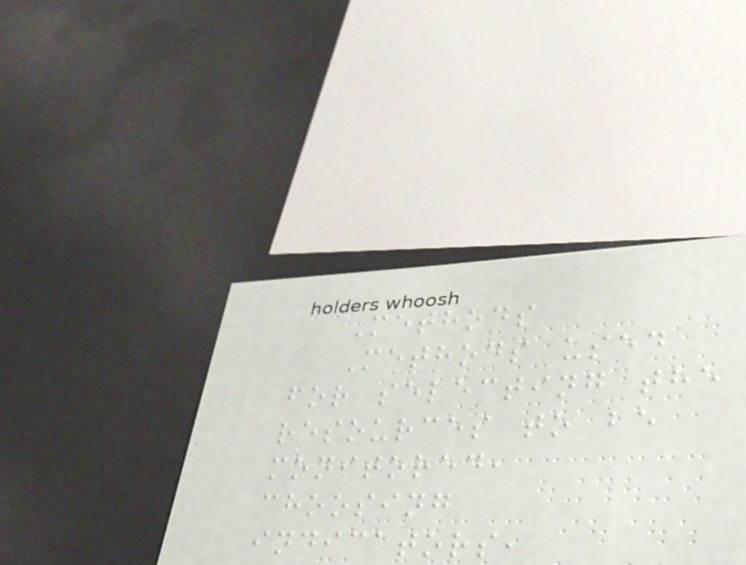Methods
Methods used
for selecting the
resources to be
monitored,
choosing
indicators,
